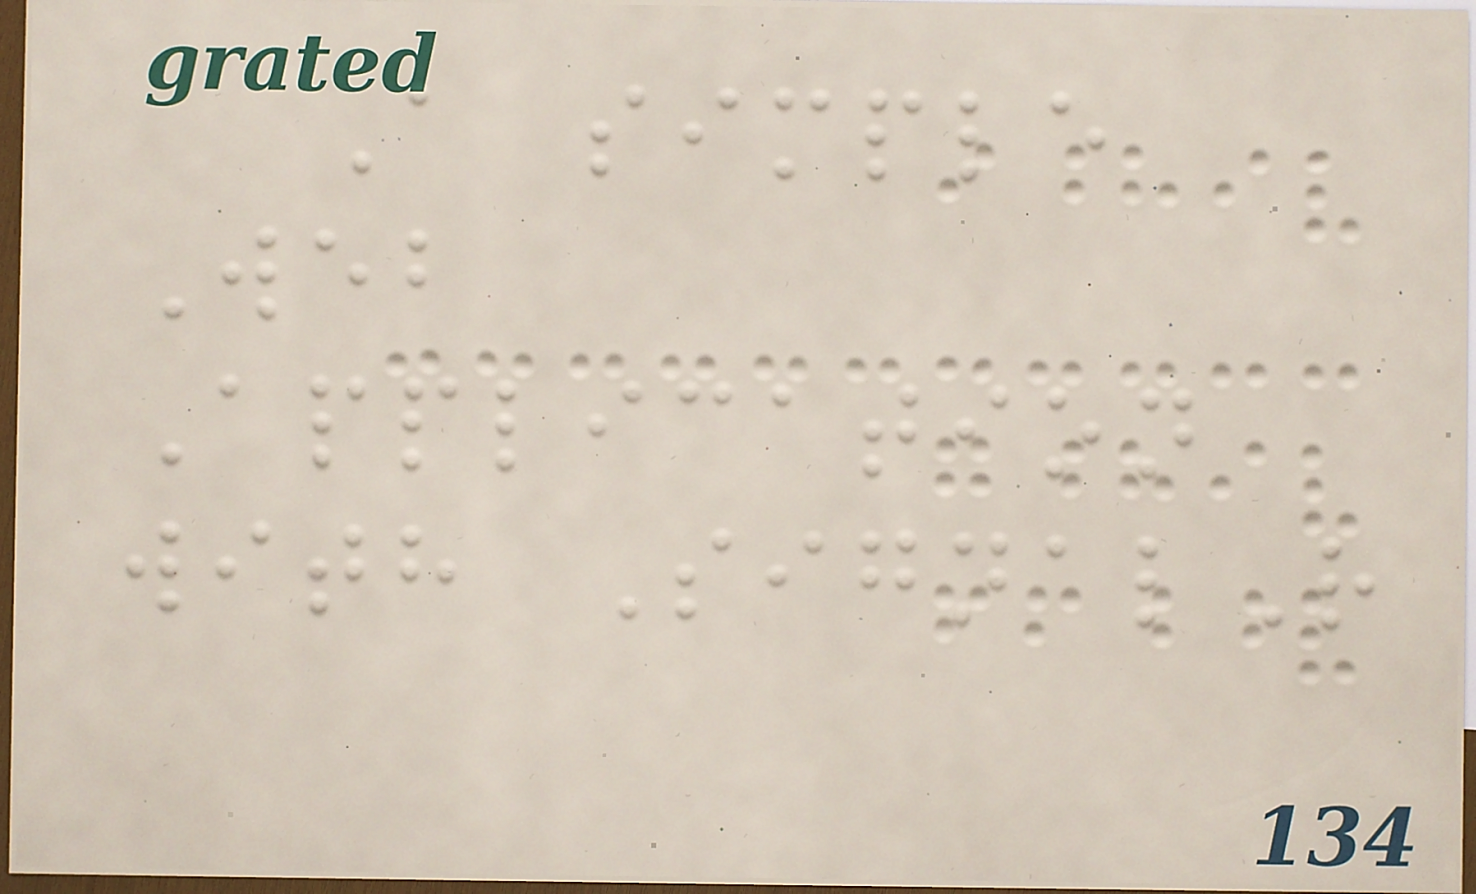A simple
Web
Application
with SignalR
